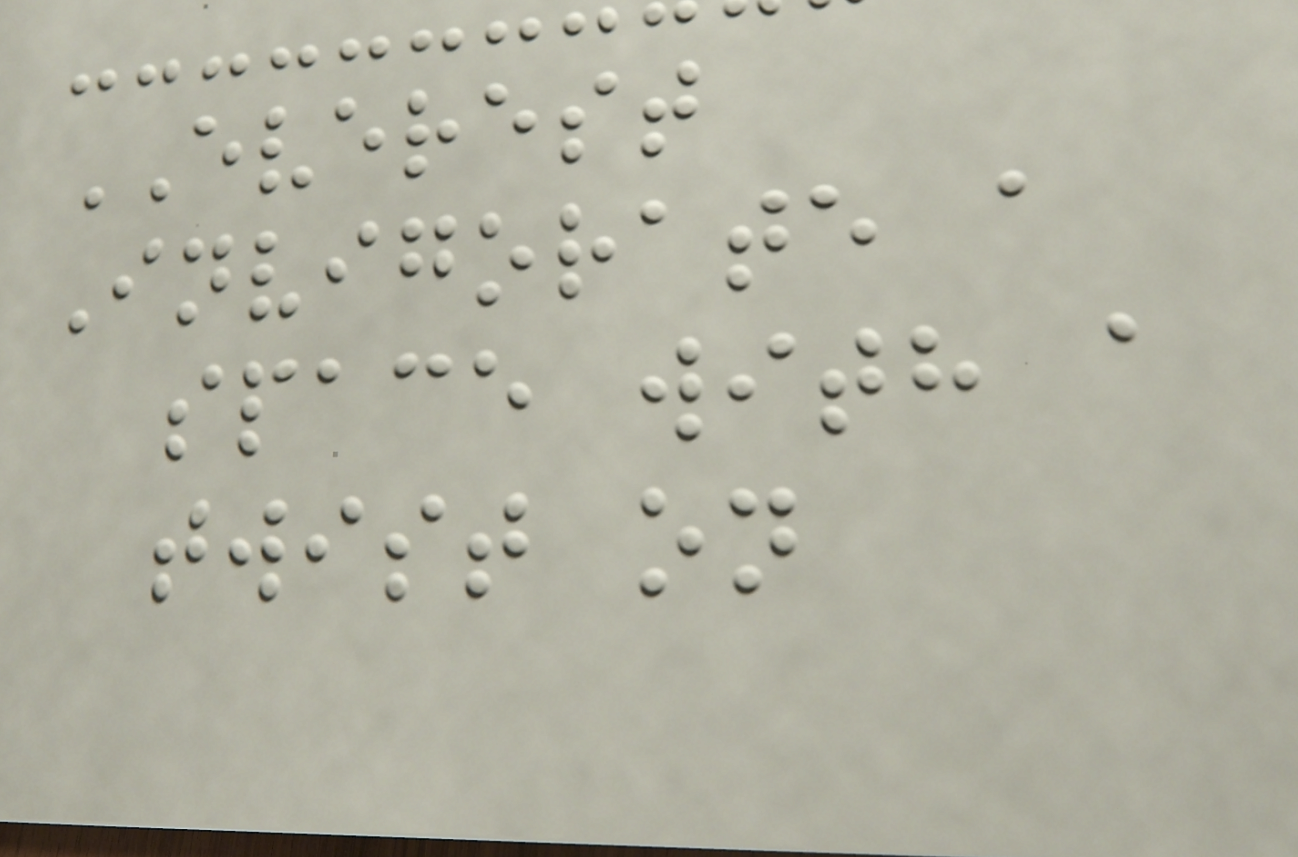EVEREST
Invigorate a
space with a
twist on
